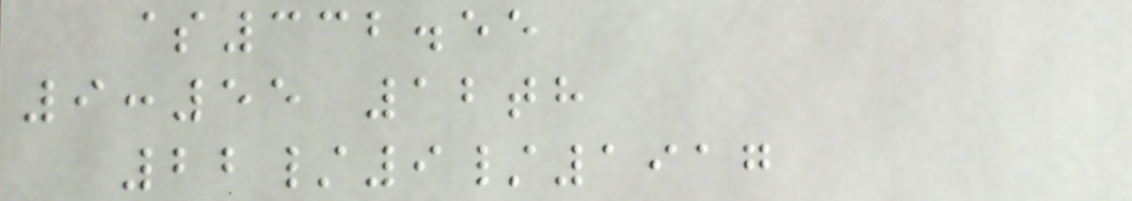$332.55
9:55 12th
22/9/1917
